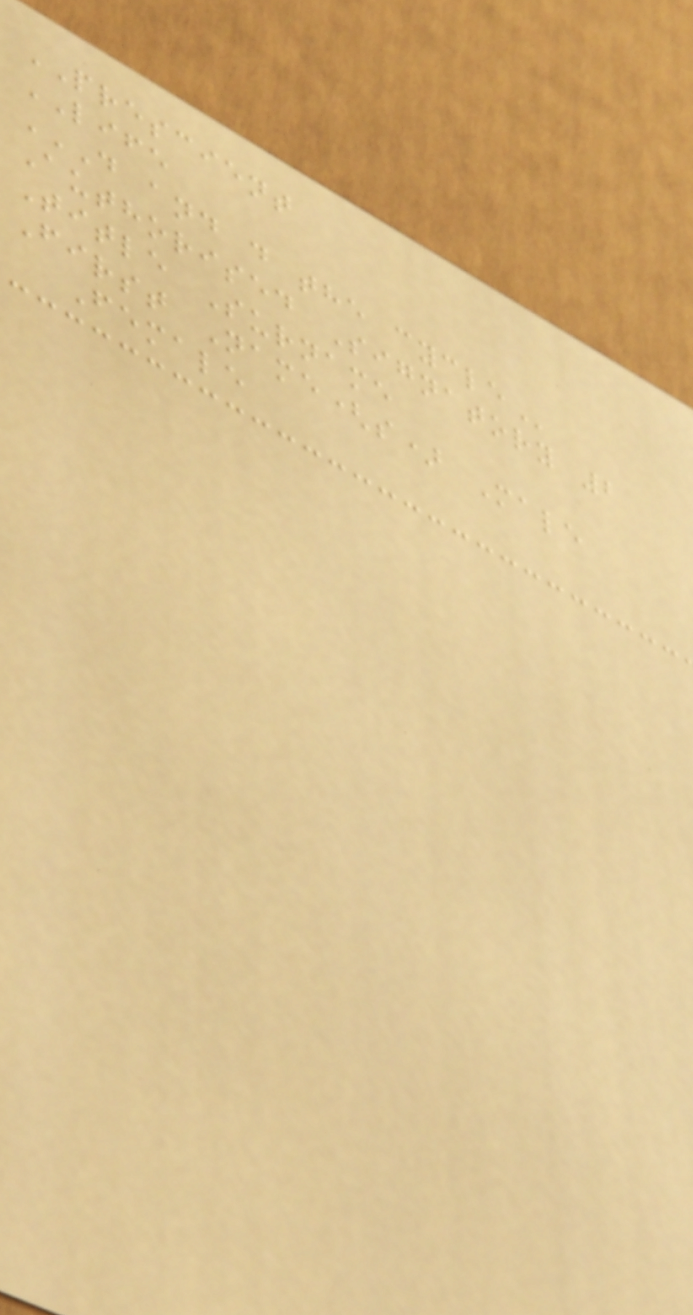PRESCIENT
LIFE
D AND D THE CYCLE
Authorised Signatory 2
Title Surname
First Name(s) Male
Female
